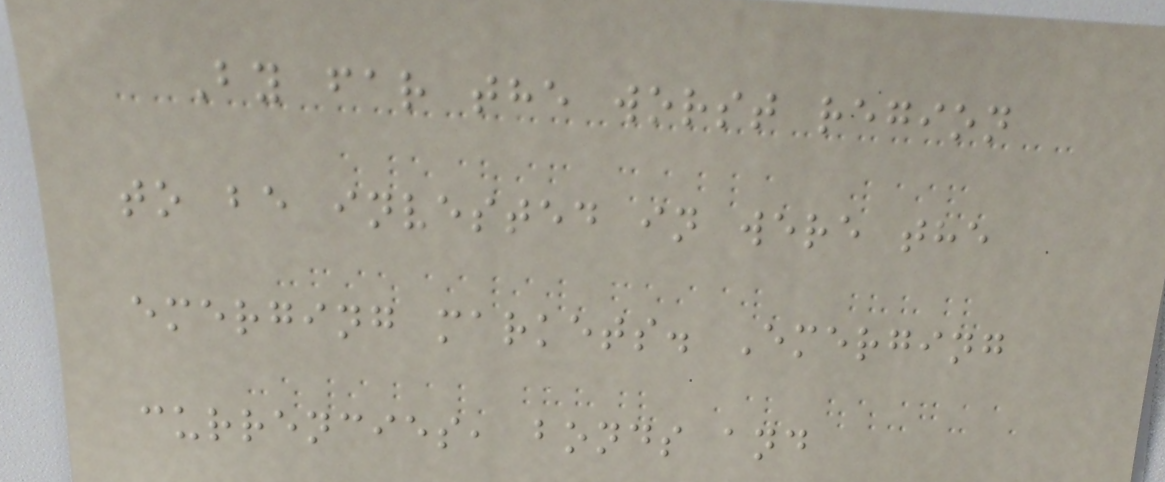By far the worst region
to be invested in were the
emerging markets. Emerging
currencies, bonds and
